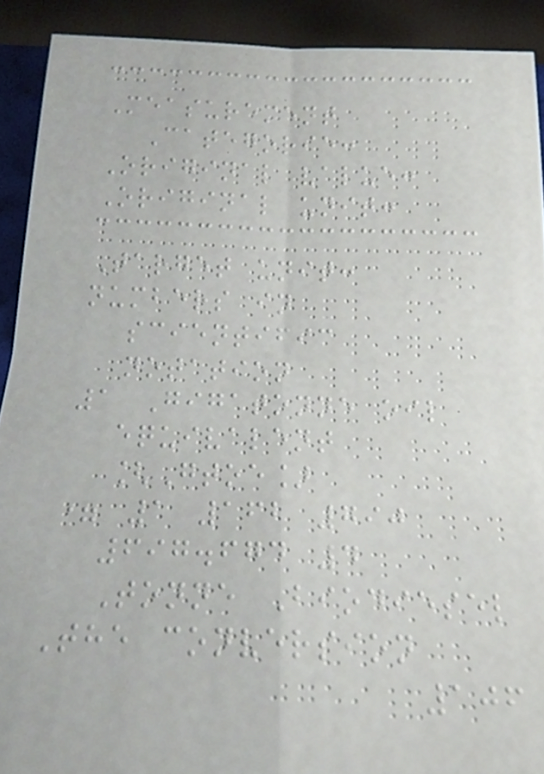Measurement
Categorie:
Original value:
Original unit:
Target unit:
numbers in
scientific
notation
1 Gigatonne oil
equivalent
[Gtoe]
= 1 162 790
697.674 4
Tonne Biodiesel
The conversion
106
